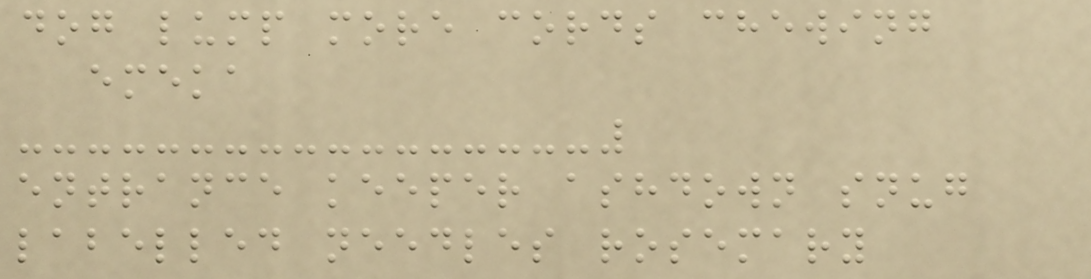dog lump more cords chewing
emeka
entrance keeper ashdown snug
labelled needles rosemary
